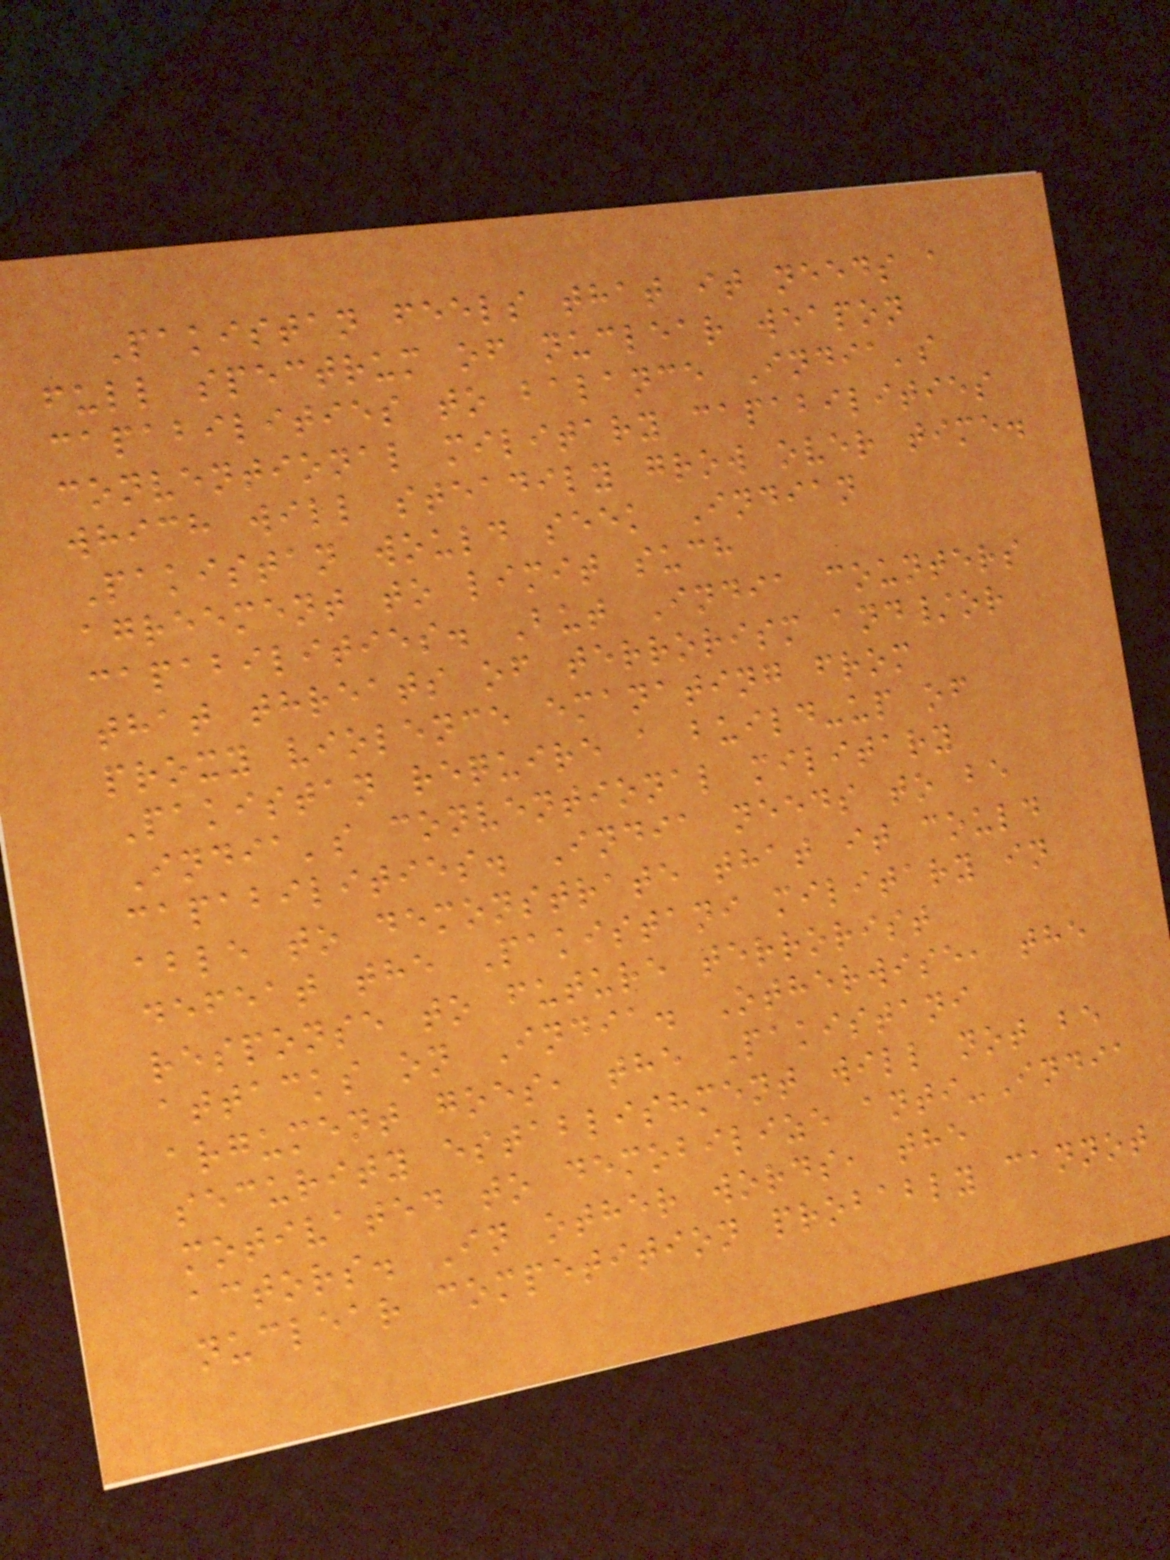Pakistan feels that it needs a
full spectrum of nuclear weapon
capabilities to balance India's
conventional military capabilities
which will steadily grow over time.
Pakistan would seek Indian
agreement to limit such
capabilities. But India counters
that threats of terrorism and/or
proxy violence emanating from
Pakistan require a build-up of
India's conventional military
capabilities. India needs to be
able to demonstrate that it could
defeat the Pakistani military in
response to future terrorist
attacks on India. Otherwise, the
argument goes, the Pakistani
security establishment will not be
motivated to demobilize anti-India
actors. In other words, the
nuclear competition probably cannot
